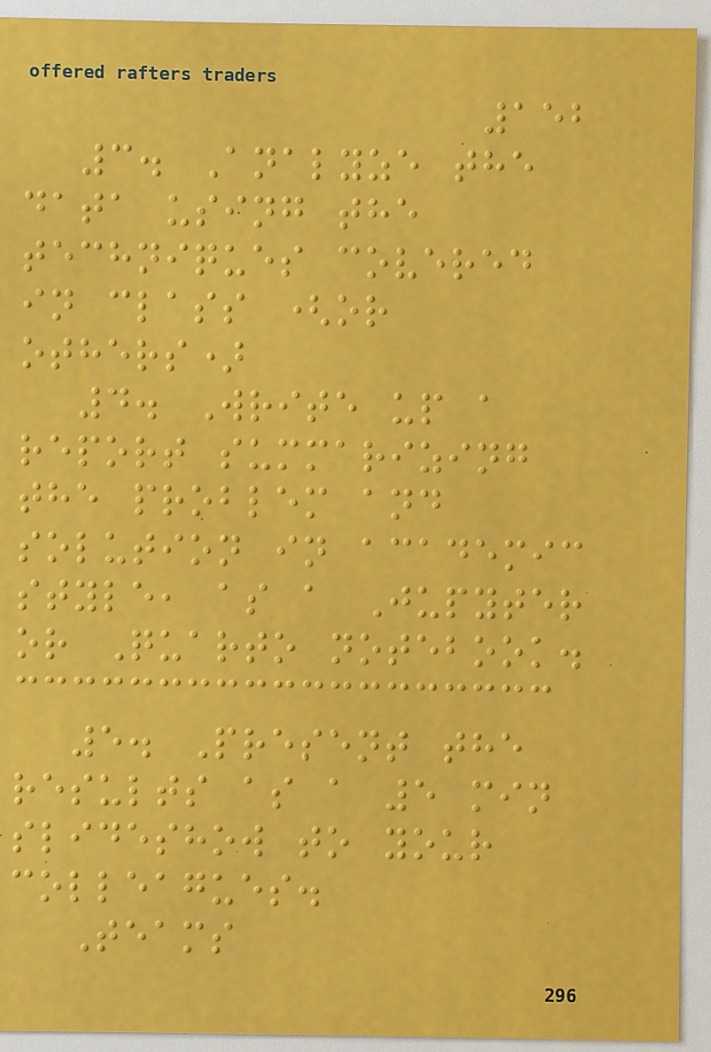152
3. Analyze the
data using the
techniques covered
in class (or
others)
4. Write up a
report summarizing
the problem and
solution in academic
style, as a Jupyter
or Quarto notebook.
5. Present the
results as a 5 min
slideshow to your
colleagues.
Teams
